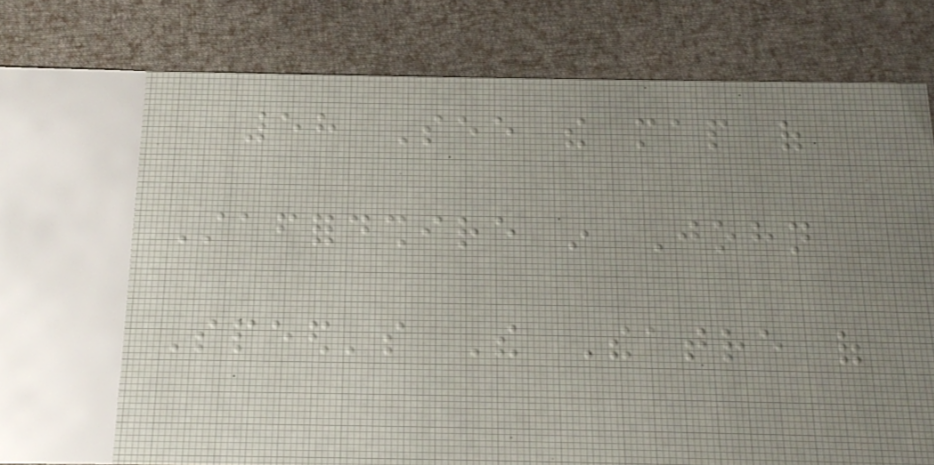58 See the map of
Staffordshire in John
Speed's The Theatre of
